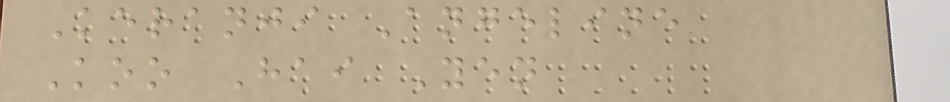Keranji Angeline
Koo Hai Yen
